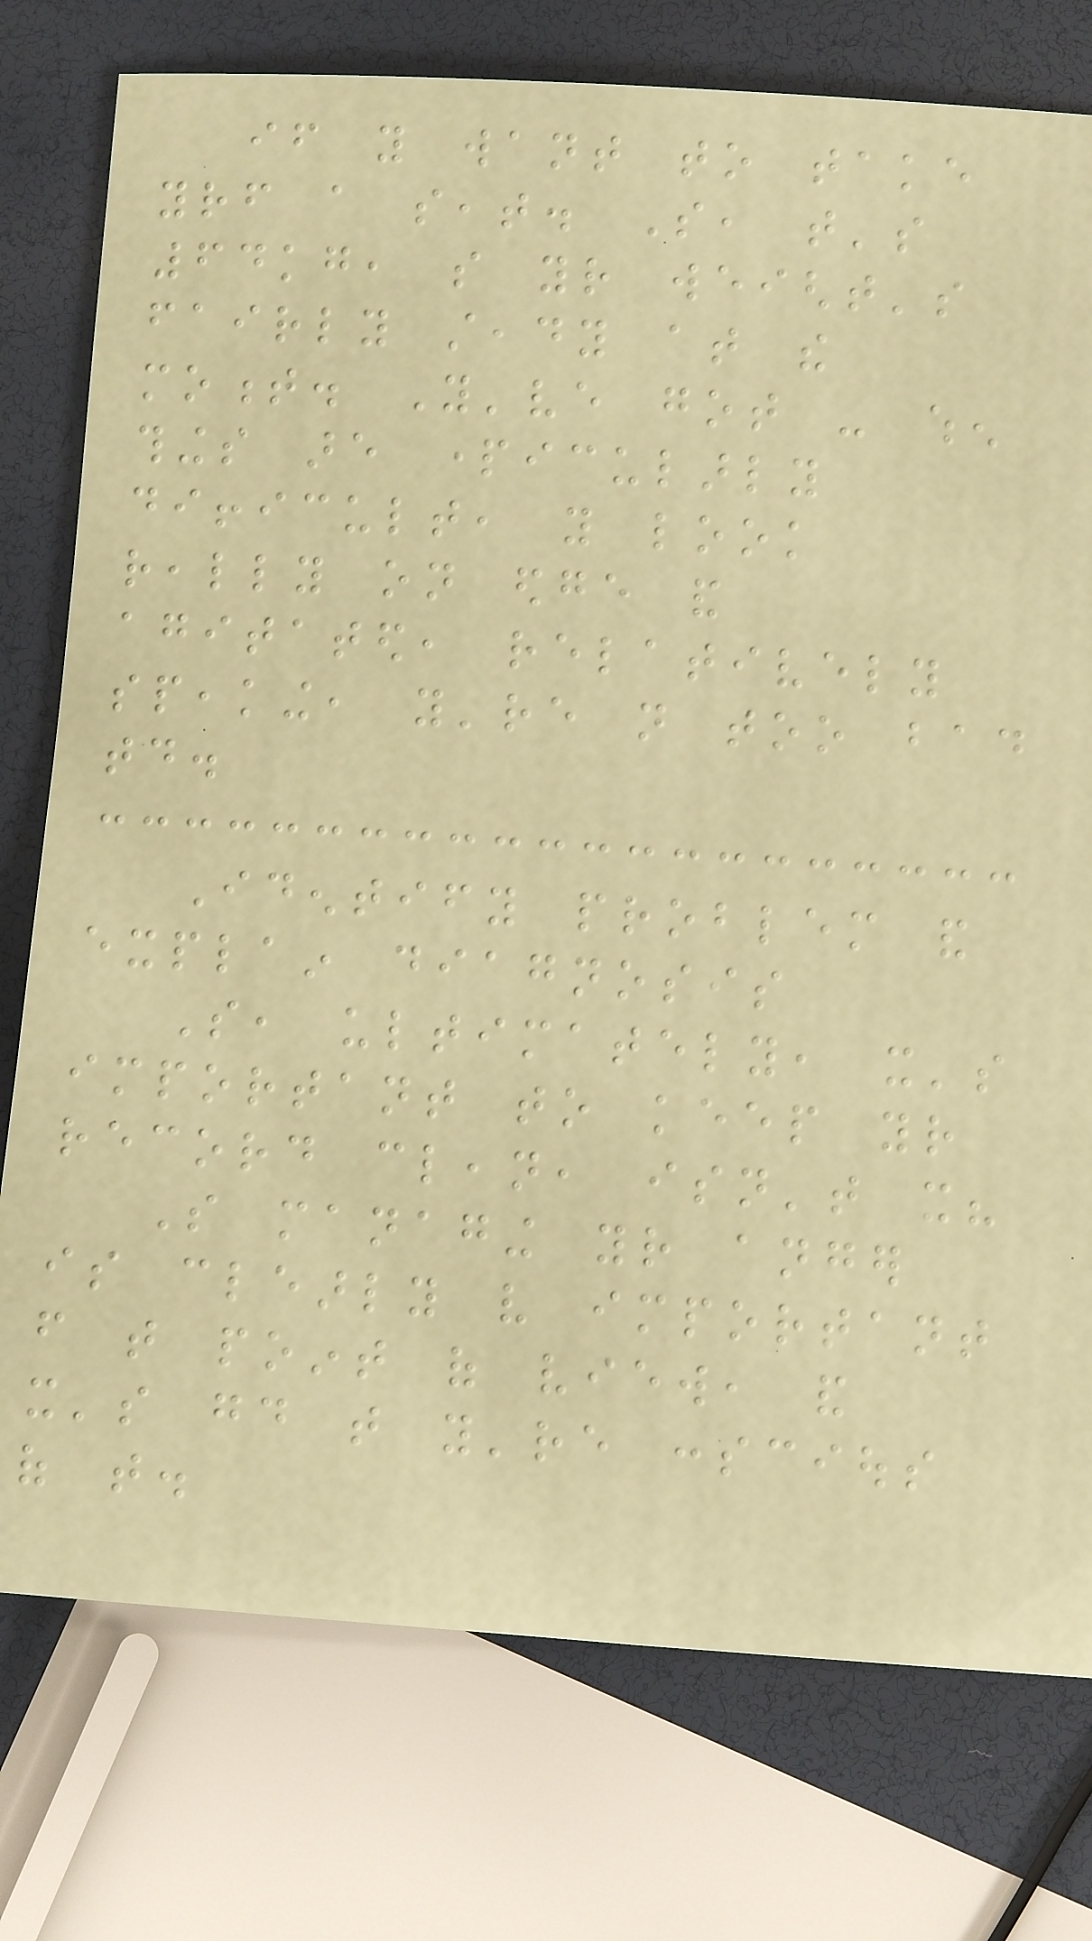if you want to take
yourself a seat. So, that's
64kg, so your weight's
fairly steady at the
moment. You've got - when
things are particularly
difficult, you look
really on edge and
agitated, relatively
speaking, you're not too bad
today.
Identify problem and
explain diagnosis
So, ultimately, it's
important to keep your
record clean, isn't it?
So managing your anger
is clearly very important
from that point of view, and
it's good that you're conscious
of that.
